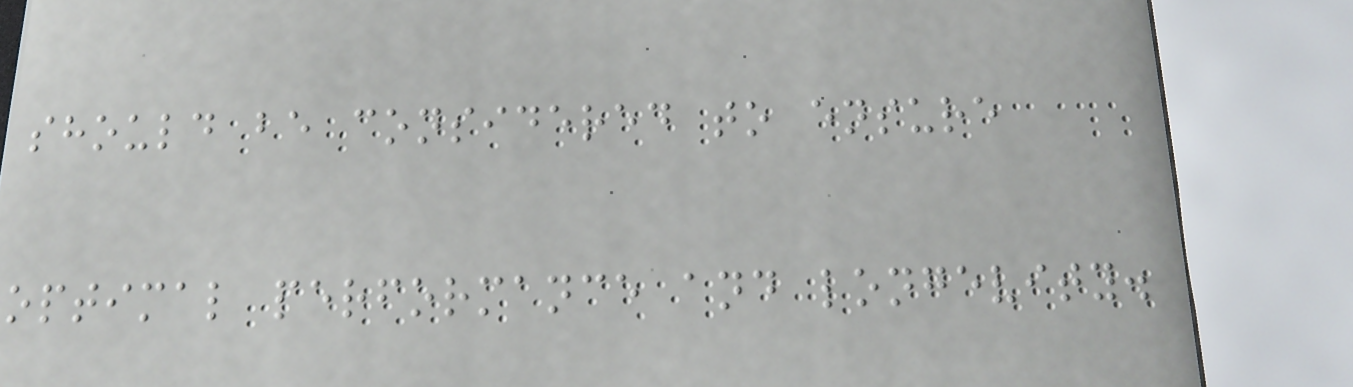should be considered to ensure
optimal performance and longevity.
